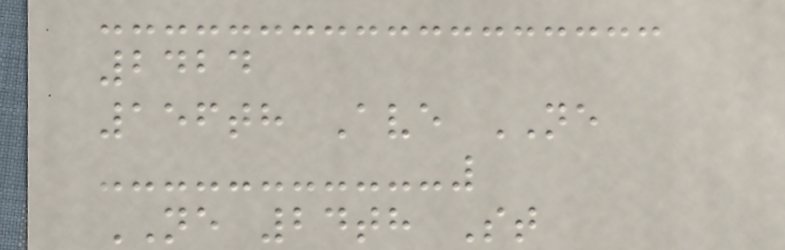2424
156th Ave NE
NE 24th St
